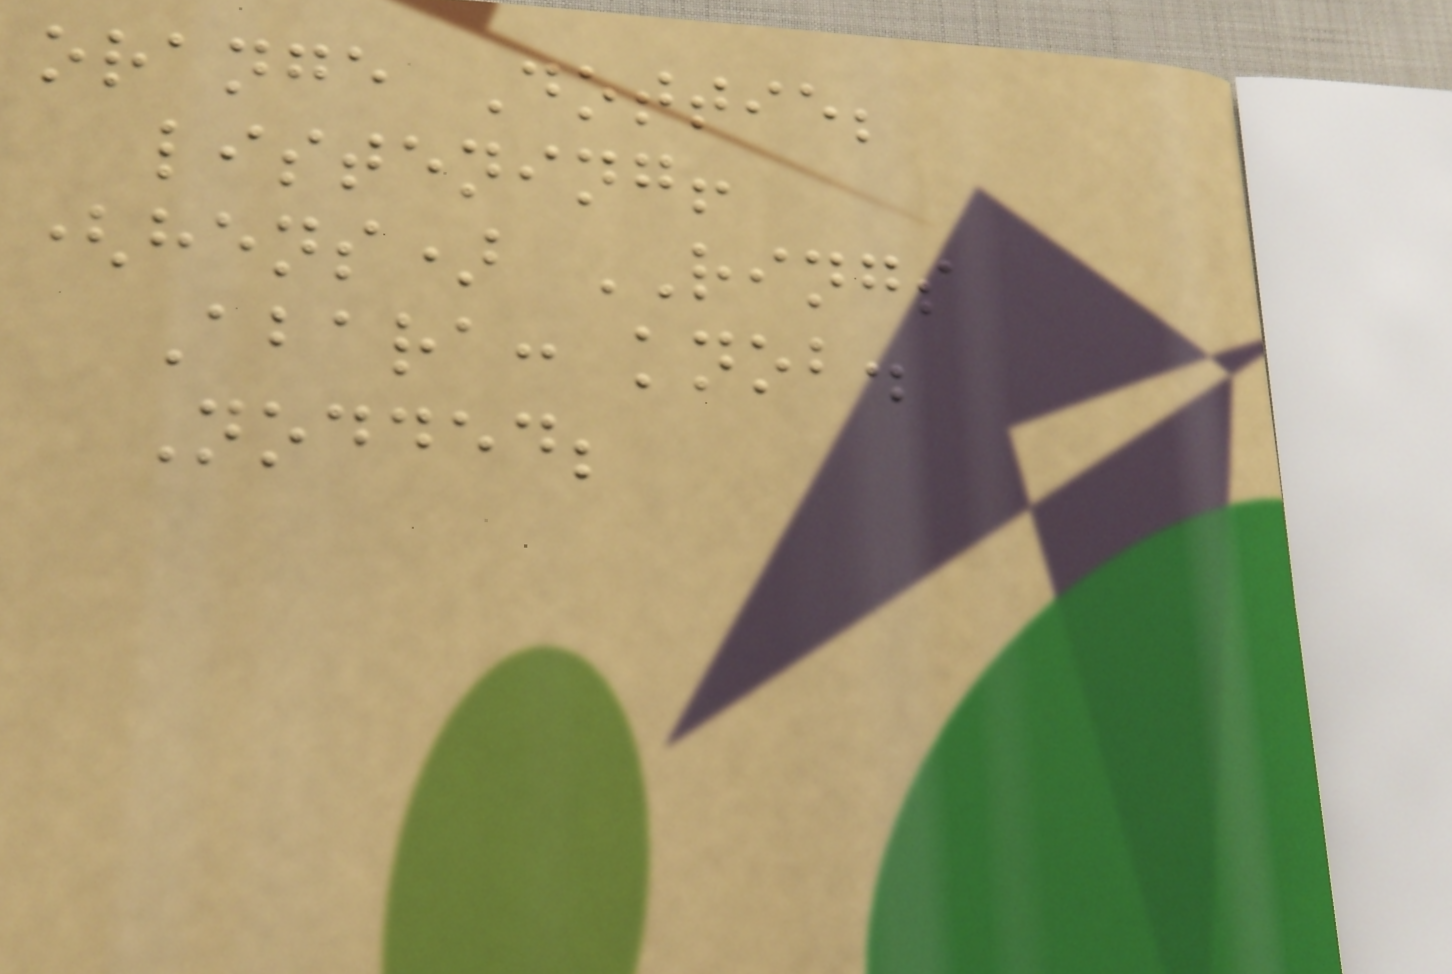orange Dottie;
listening!
(hens) RINGS
Abara: knob.
Nodded;
